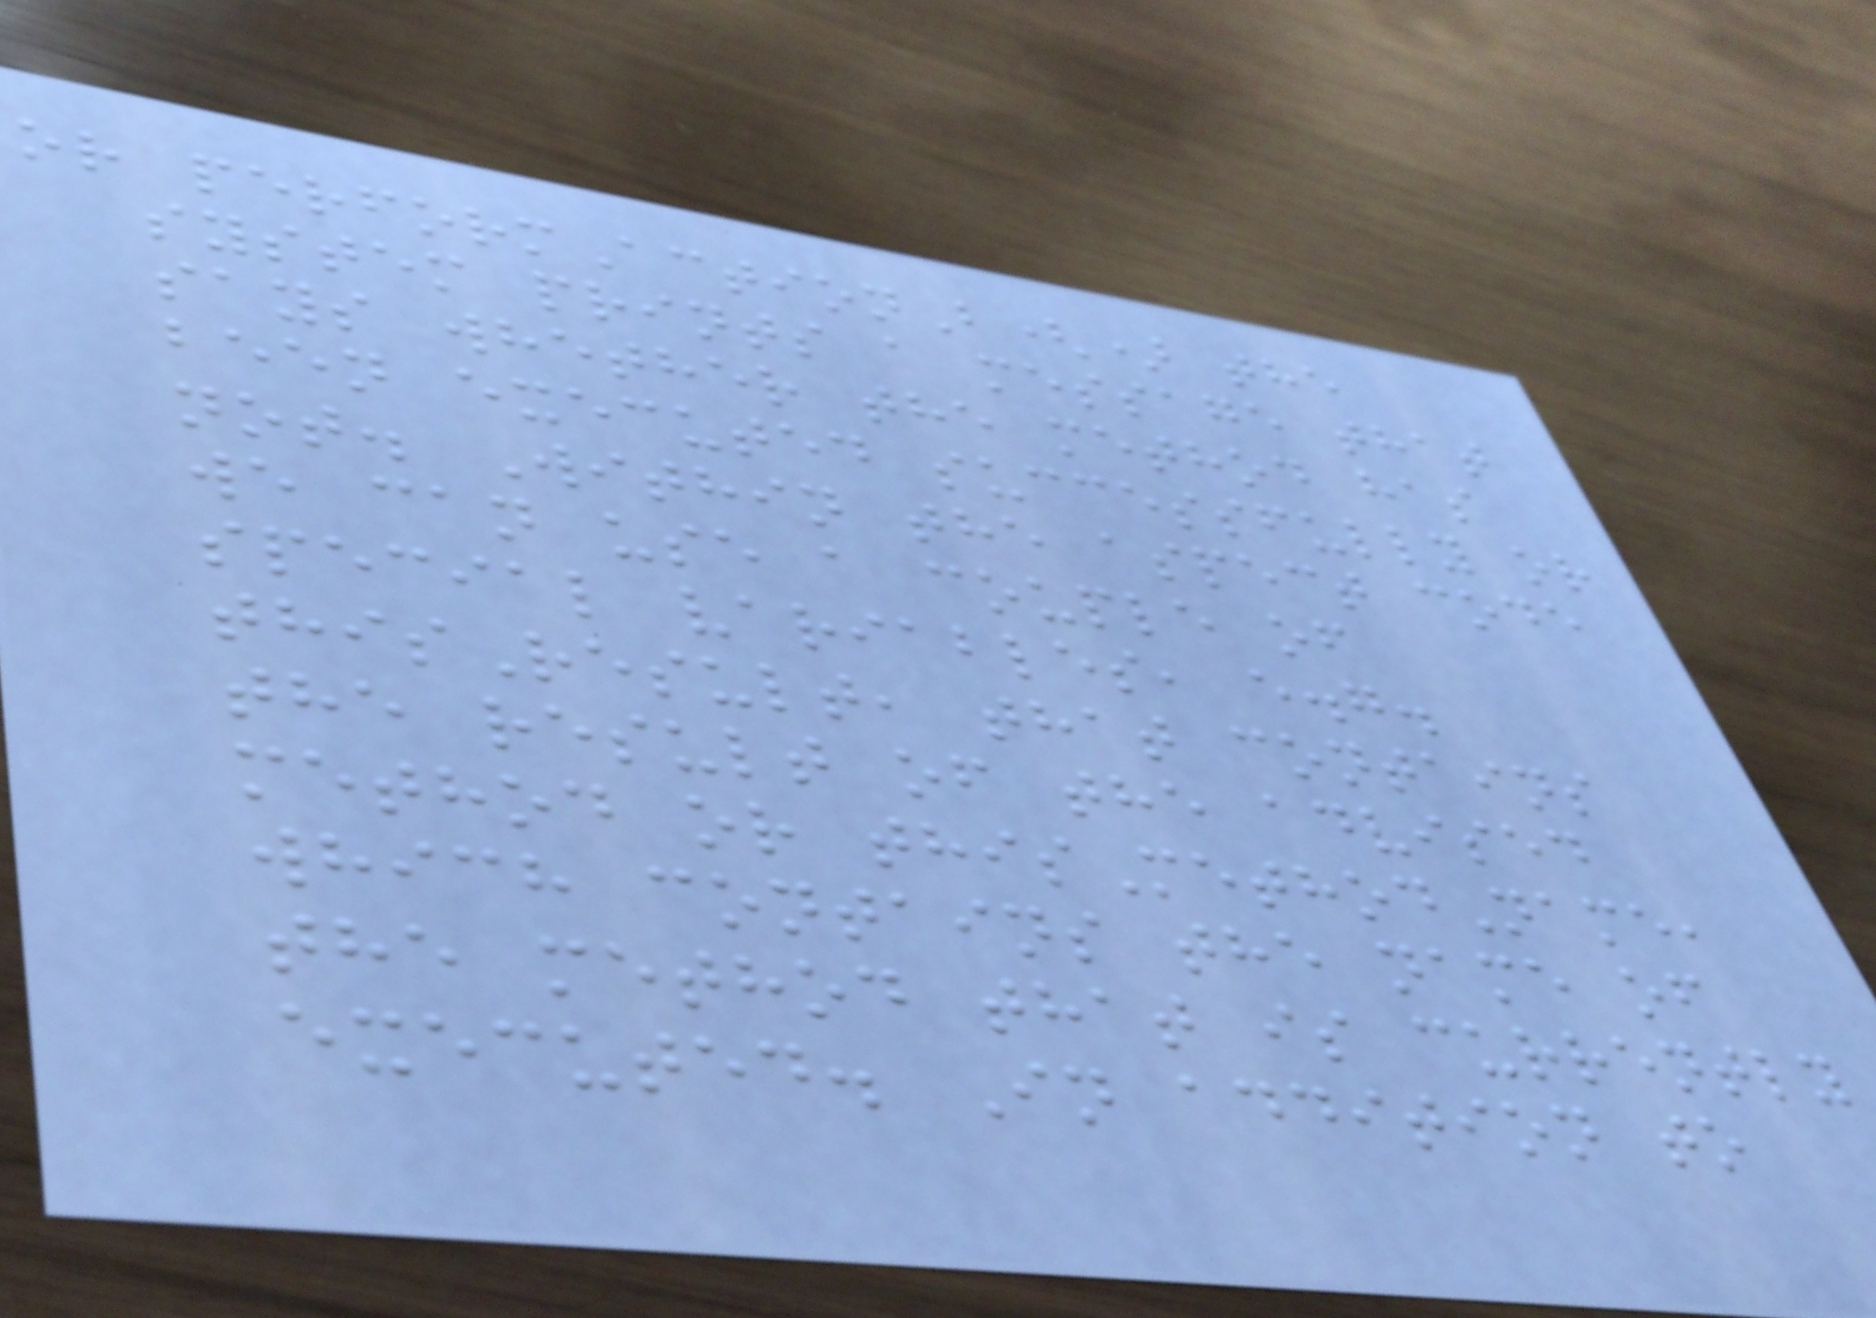or performActionB() the
system prints a message that
says whether the method has
been executed successfully or
not. Within the aspect code
we can use a couple of
special variables, e.g.
thisResult, that contains
the result of the advised
method or thisMethodName,
which contains the name of
the method that is currently
executed. In addition to
